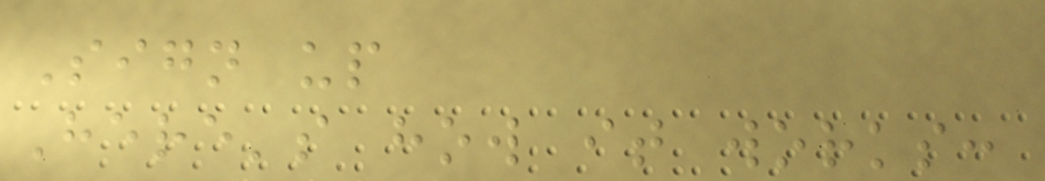Sign up
Here's how it works:
